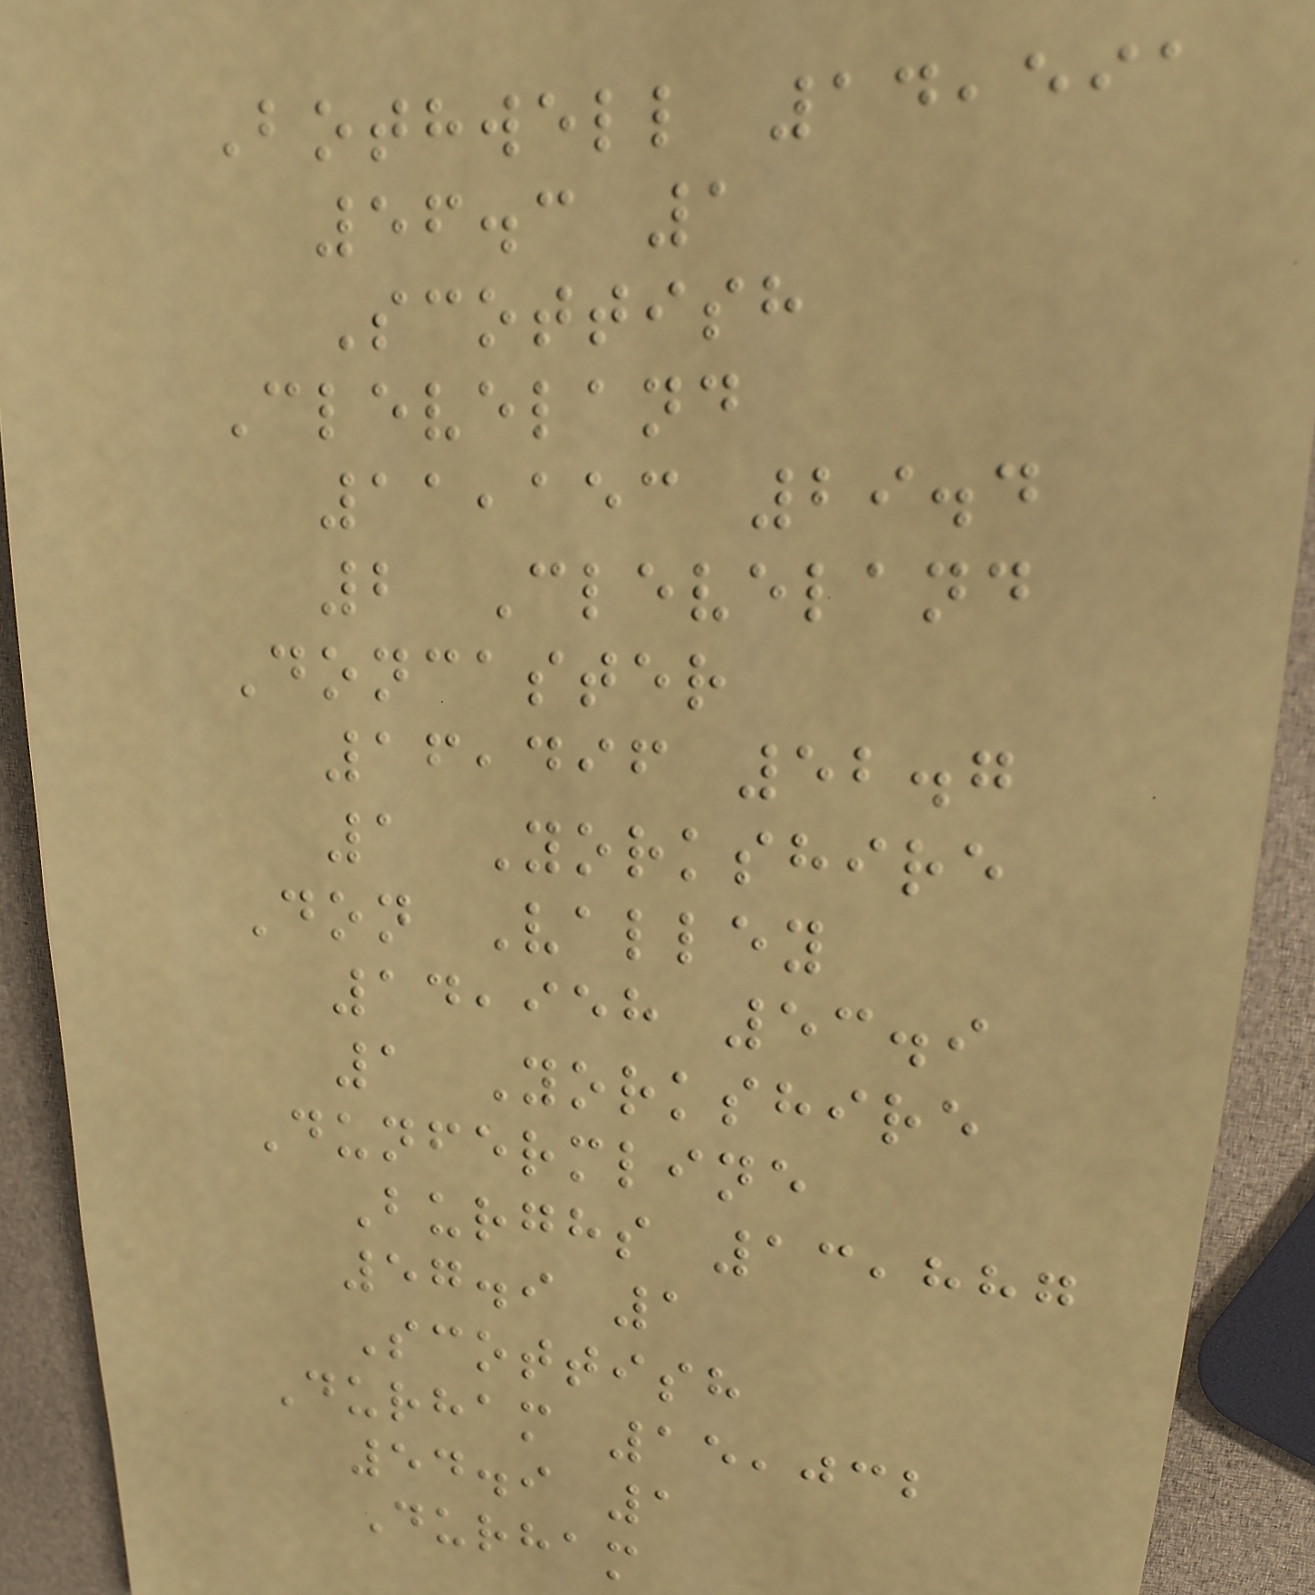Bothwell 14,591
56.3 1
Scottish
Cleveland
11,153 29.4
2 Cleveland
Doncaster
16,496 52.7
1 Yorkshire
Don Valley
14,958 53.9
1 Yorkshire
Dunfermline
Burghs 13,887
57.9 1
Scottish
Durham 15,032
54.9 1
Durham
